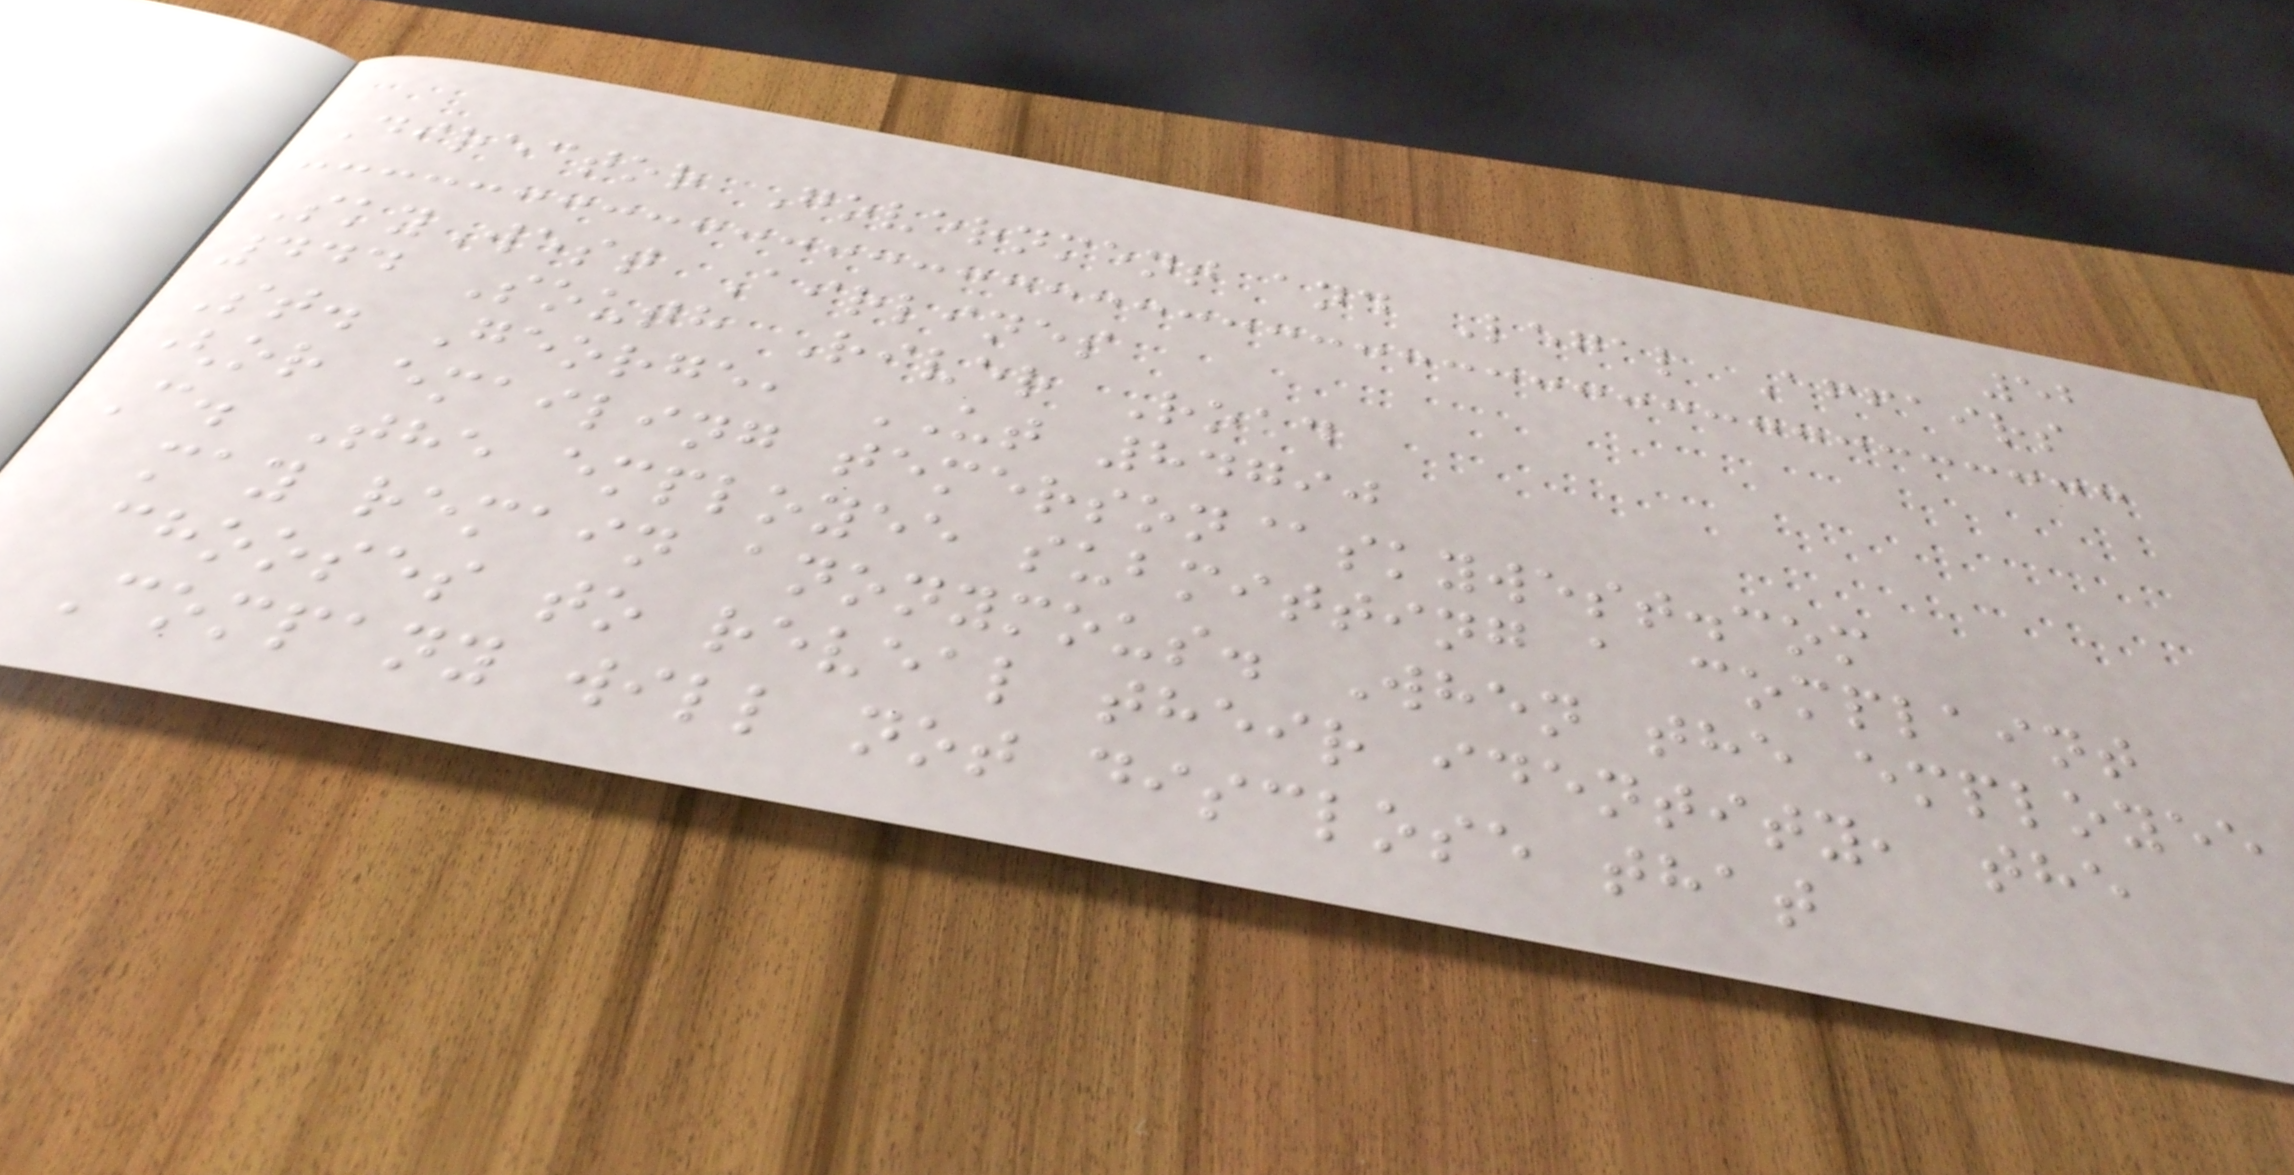52
Director Government and Legal Affairs
SkyWest Airlines
444 South River Road
St. George, UT 84790
(or emailing temerson@skywest.com
C. The employee submitting a complaint
may remain anonymous. When the employee
chooses to reveal their identity, the
Company will not disclose that
